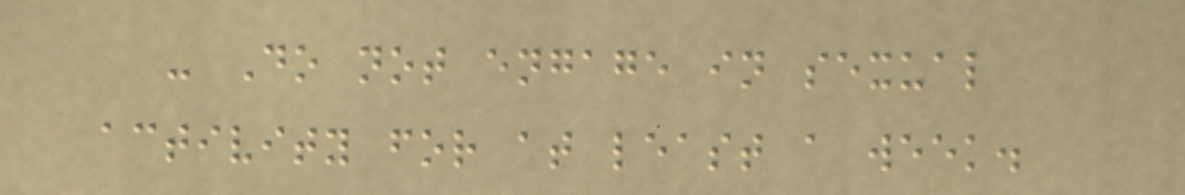- Do not engage in sexual
activity for at least a week.
